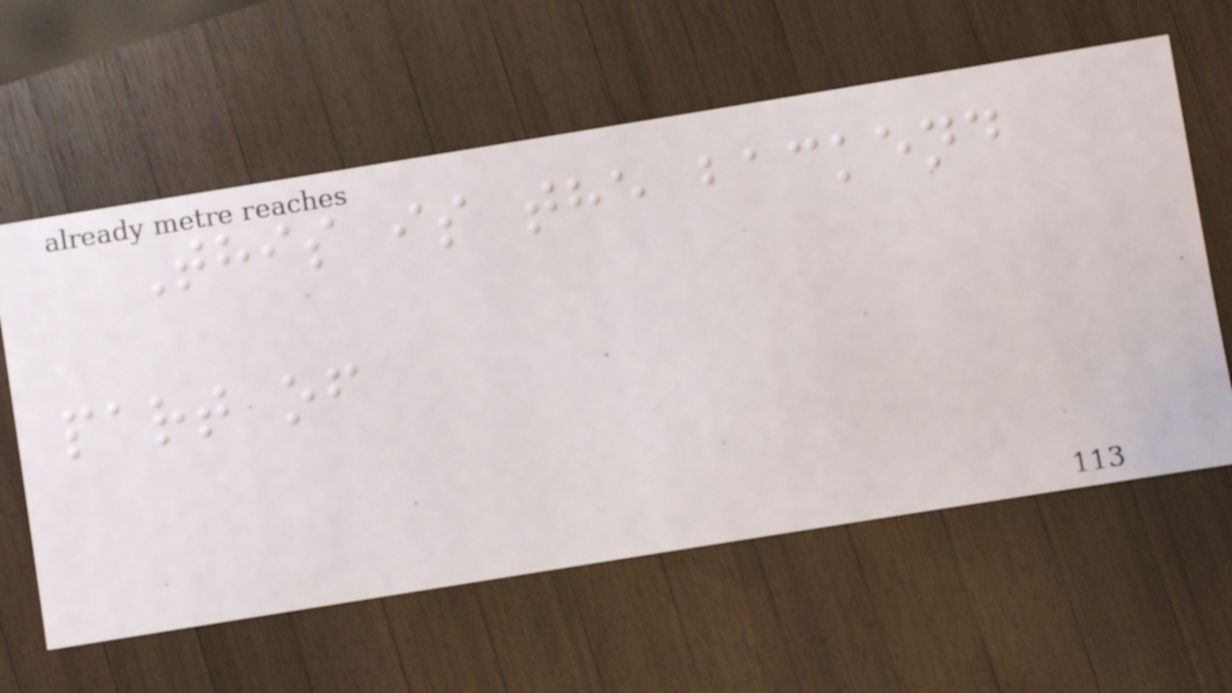This is the backend
part of
